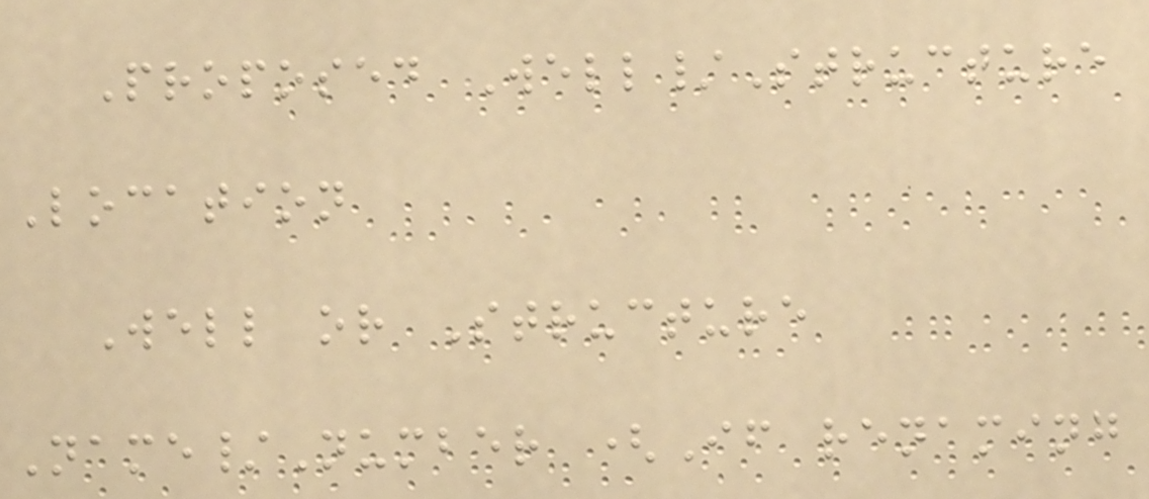Proposed Well/Structure
Location
Well or Structure
Name/Number (If renaming
